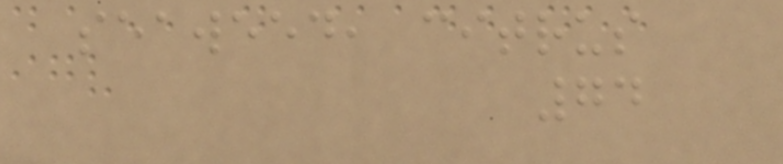seaweed, citrus
74
